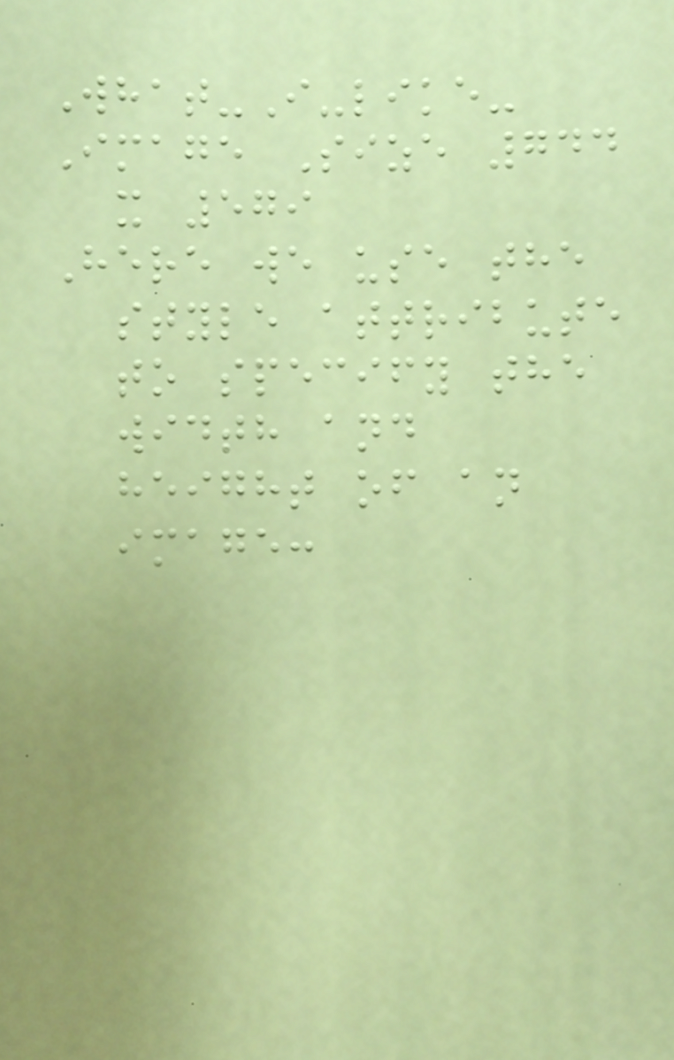What-I-like-
Image Size 744
x 579
Here we use the
style attribute
to specify the
width and
height of an
image:
